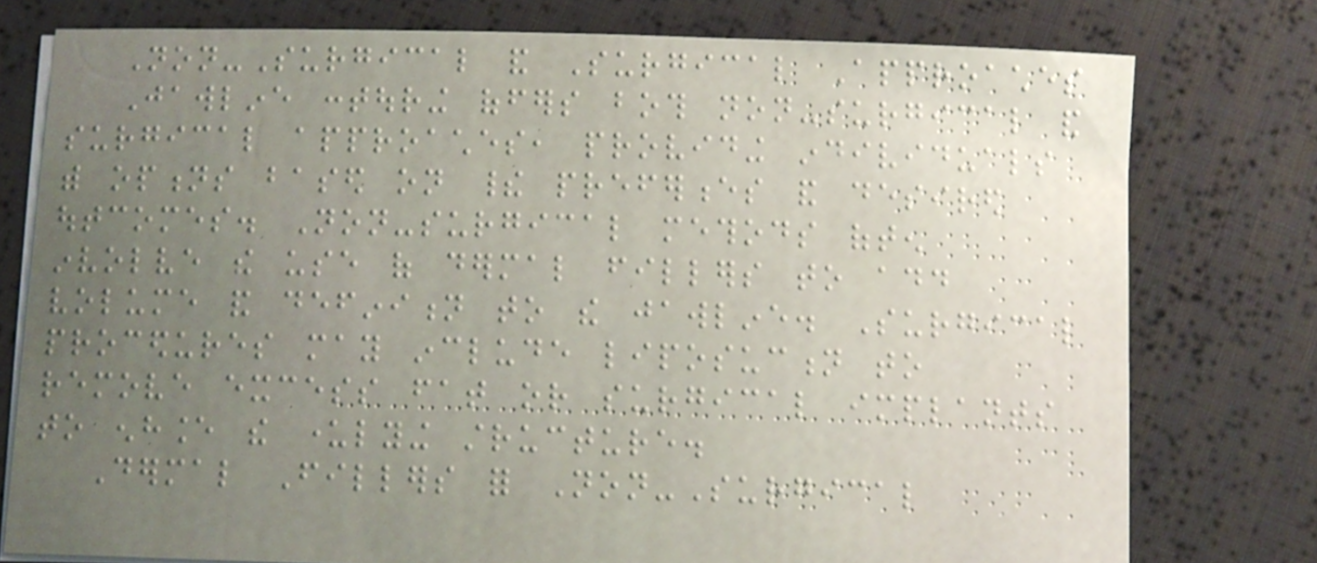Non-Surgical and Surgical Approaches
Jawline contouring offers both non-surgical and
surgical approaches, providing individuals
with options based on their preferences and desired
outcomes. Non-surgical methods often
involve the use of dermal fillers to add
volume and definition to the jawline. Surgical
procedures may include liposuction to
remove excess fat or surgical implants
to enhance the underlying structure.
Dermal Fillers for Non-Surgical
